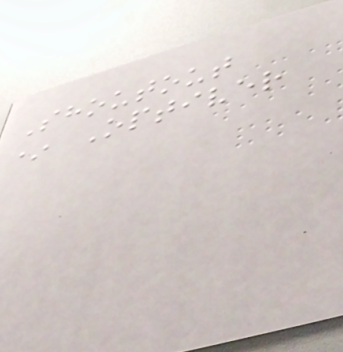Shoutout
* Optiver
